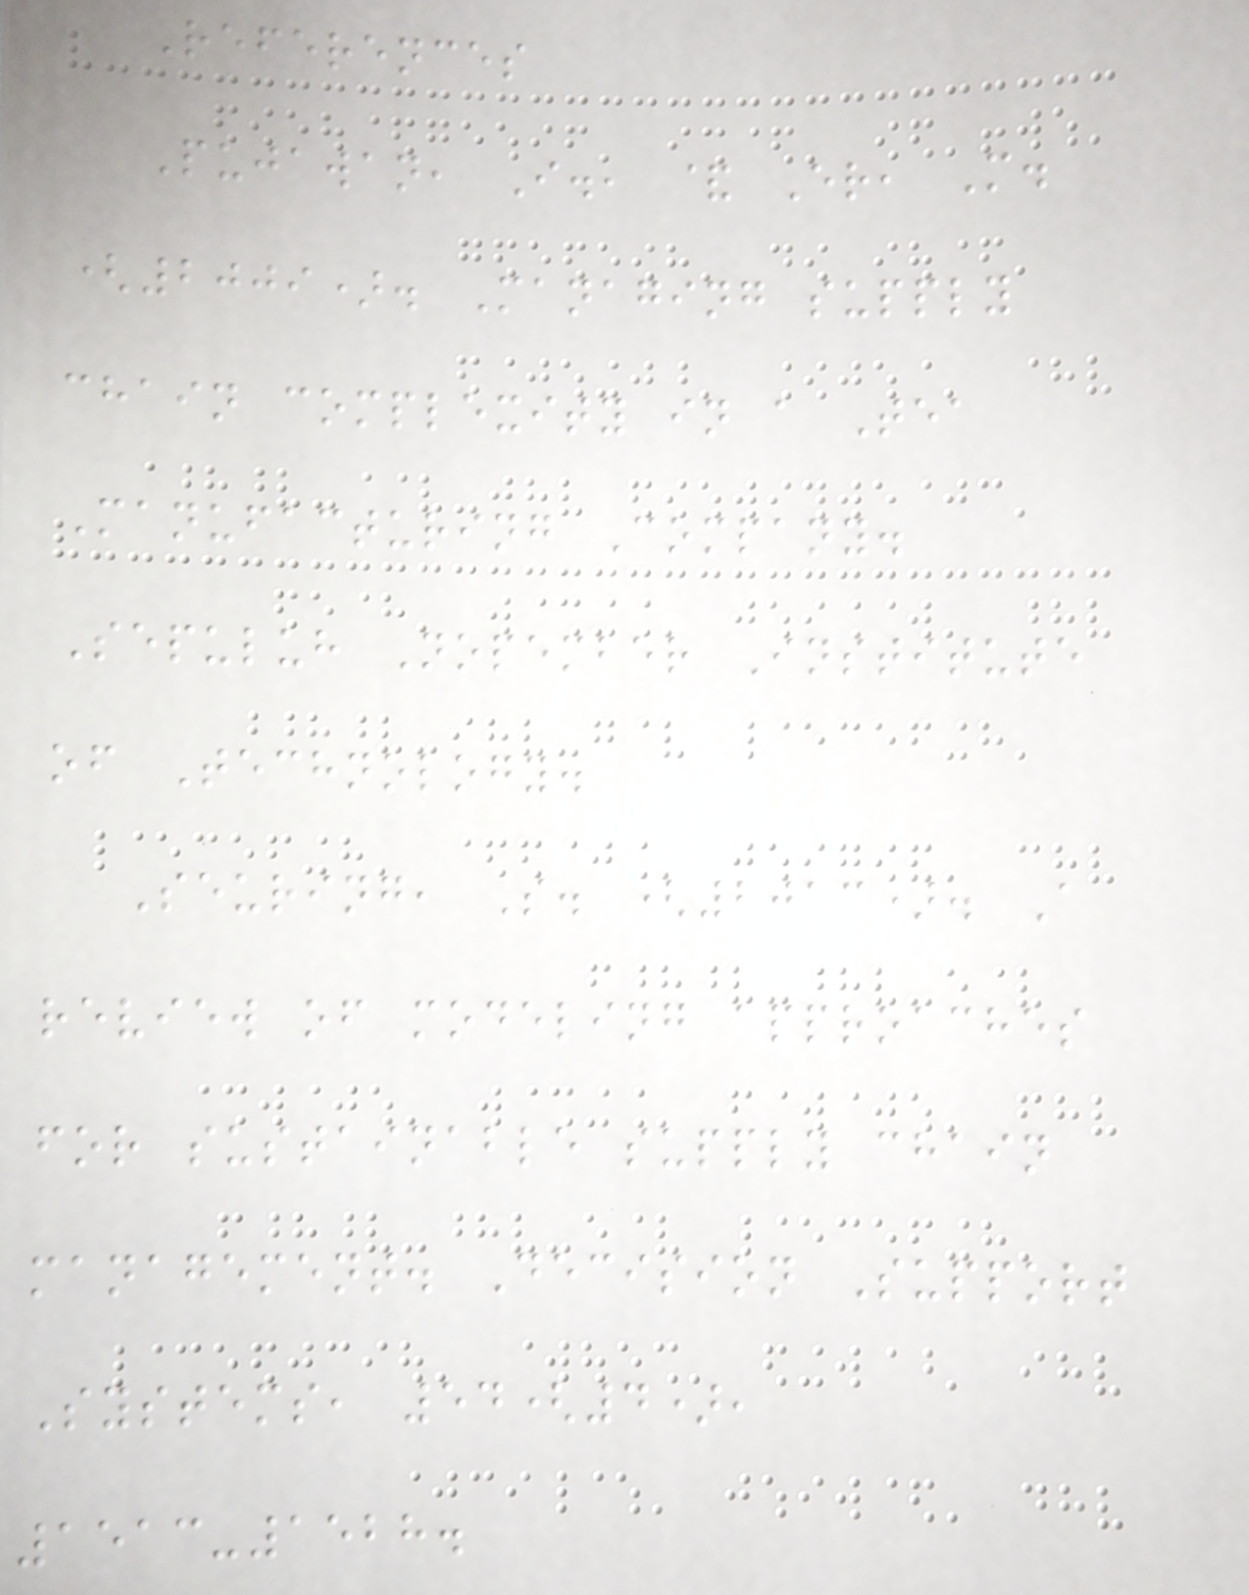References
Pujawan, I., & Er, M.
(2009). Managing supply
chain complexity in a Tea
Manufacturing Company.
Sepuluh Nopember Institute
of Technology.
Seuring, S. (2013). A
review of modeling approaches
for sustainable supply chain
management. Decision Support
Systems, 54(4),
1513-1528.
